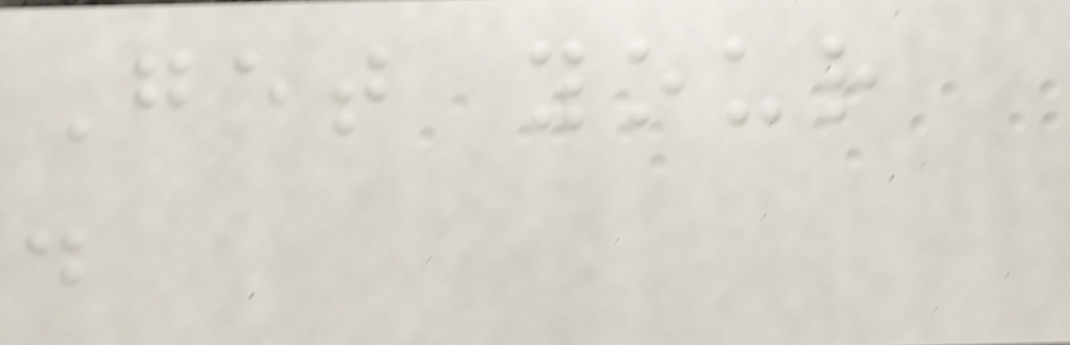Get your
.
